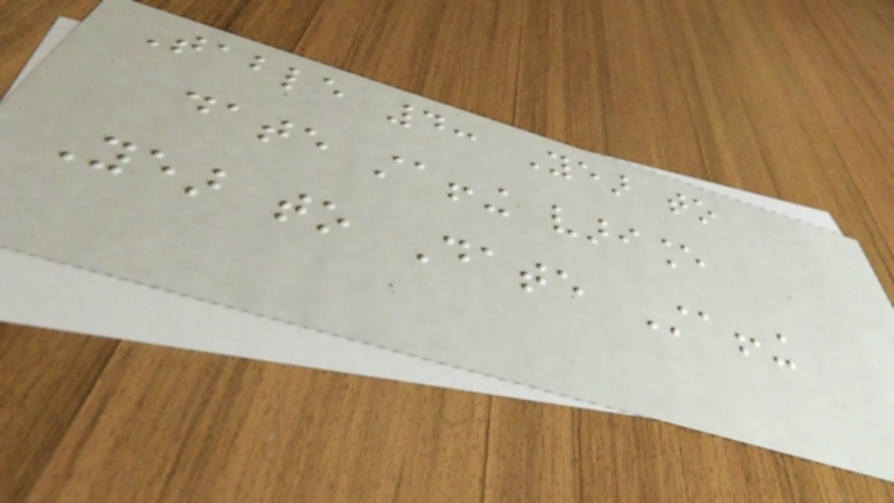Table 4: Year to
date staffing variance
Year to Date Staffing
